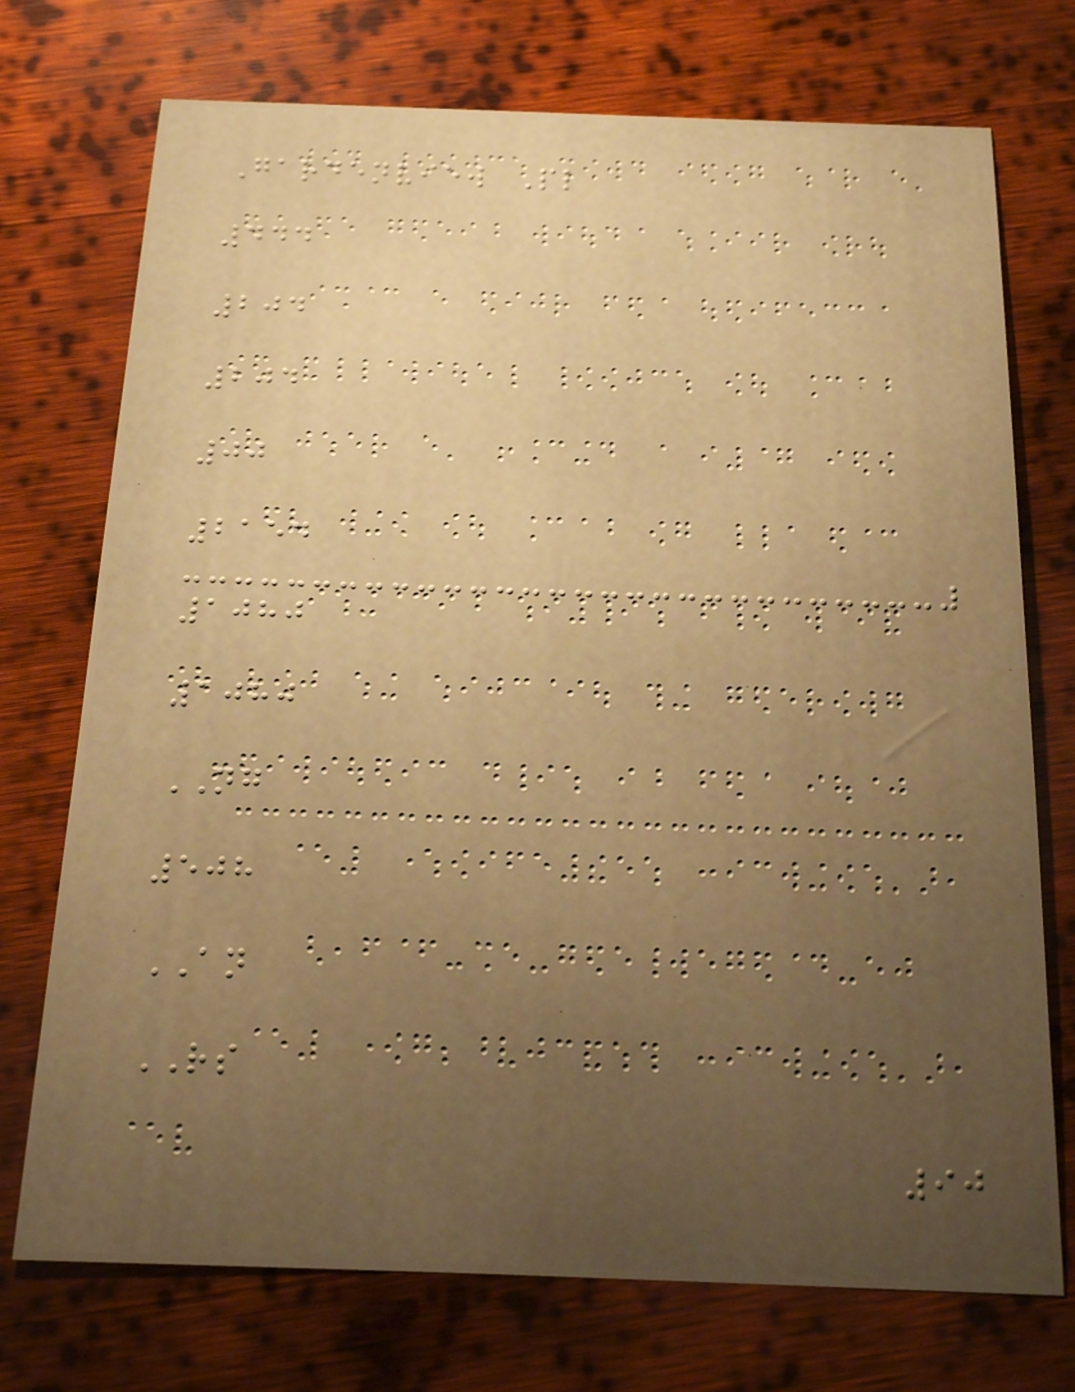Gardenview Pl
444
204
204
00
2154
1080
1080
NG
508
AN
RS
90
